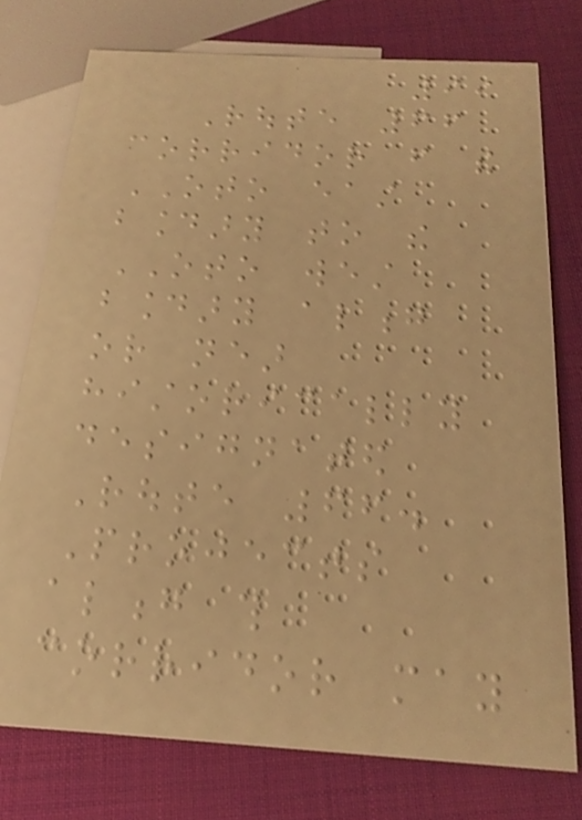99
Route 66
corridor from the
OTO east
boundary to the
OTO west
boundary along
or near
historically
designated
Route 66.
Projects
along this
corridor may
